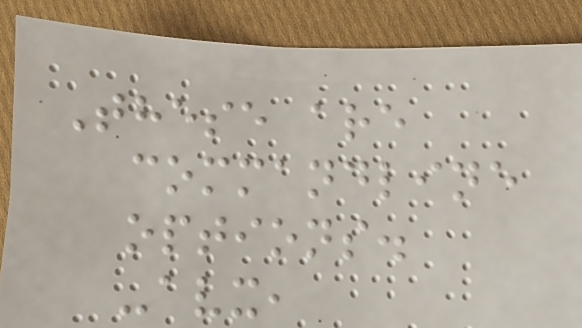These are
commandline
options.
-avx,
